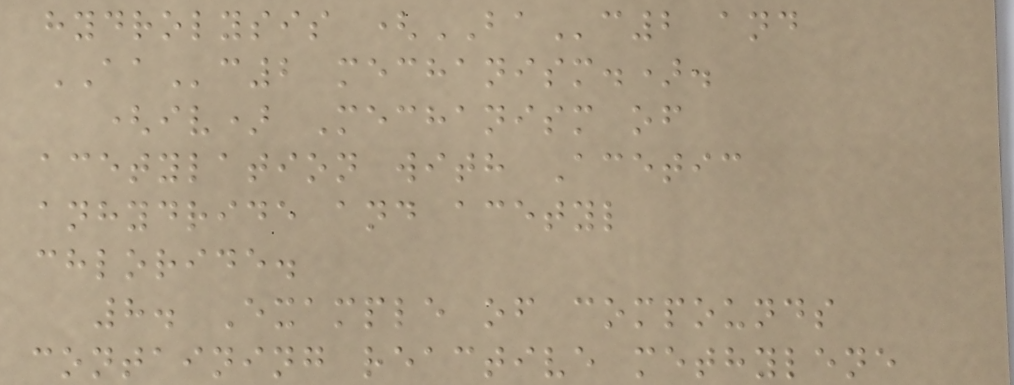hydrolysis (BAc2 and
AAc2 mechanism.).
(iv) Mechanism of
acetylation with Acetic
anhydride and acetyl
chloride.
8. Example of compounds
containing reactive methylene
